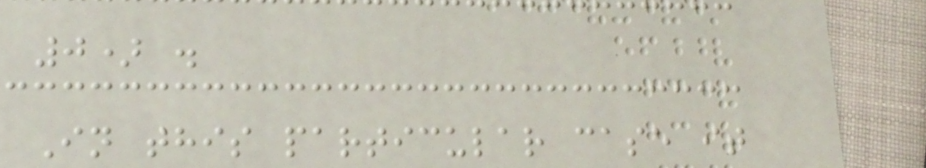0) .
In this particular case it
